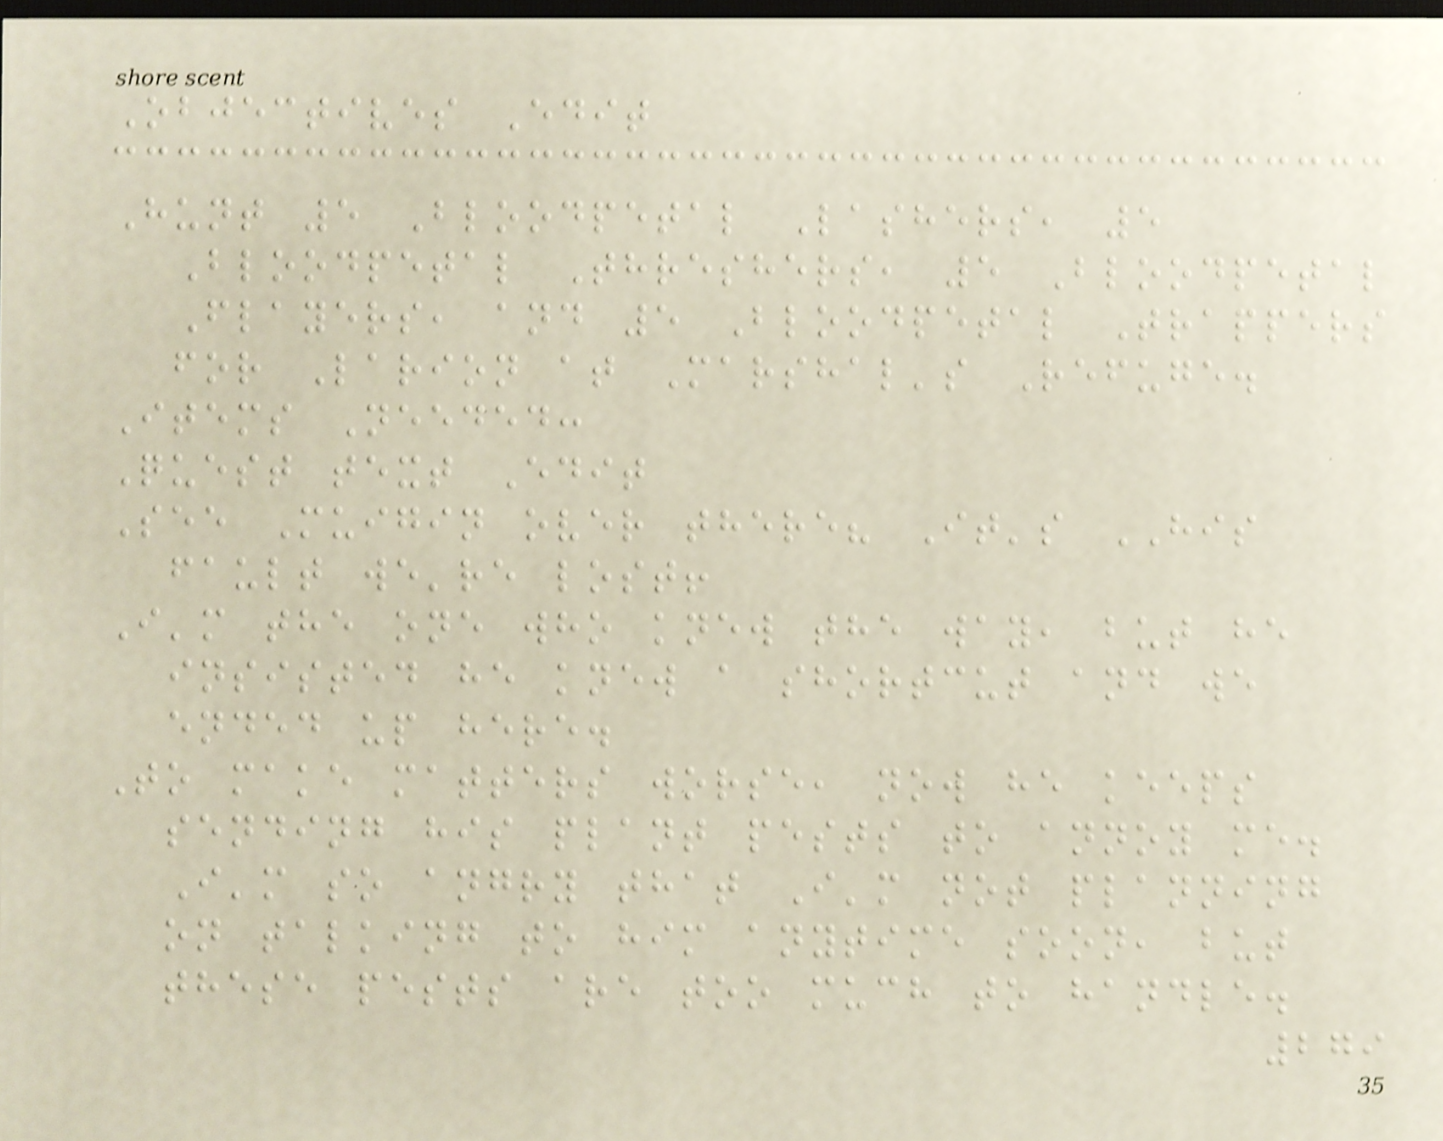Objectives Edit
Hunt 5 Bloodpetal Lashers, 5
Bloodpetal Threshers, 5 Bloodpetal
Flayers, and 5 Bloodpetal Trappers
for Larion at Marshal's Refuge.
Items Needed:
Quest text Edit
See Muigin over there? It's HIS
fault we're lost!
I'm the one who knew the way, but he
insisted he knew a shortcut and we
ended up here.
To make matters worse, now he keeps
sending his plant pests to annoy me.
I'm so angry that I'm not planning
on talking to him anytime soon, but
these pests are too much to handle.
279
